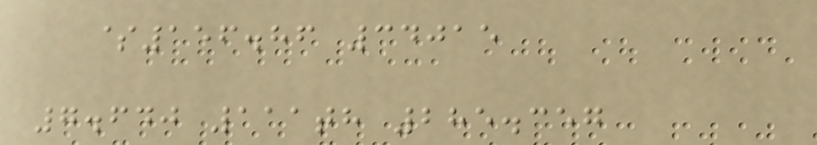$156.86 34015
7.640 111th 285.357
